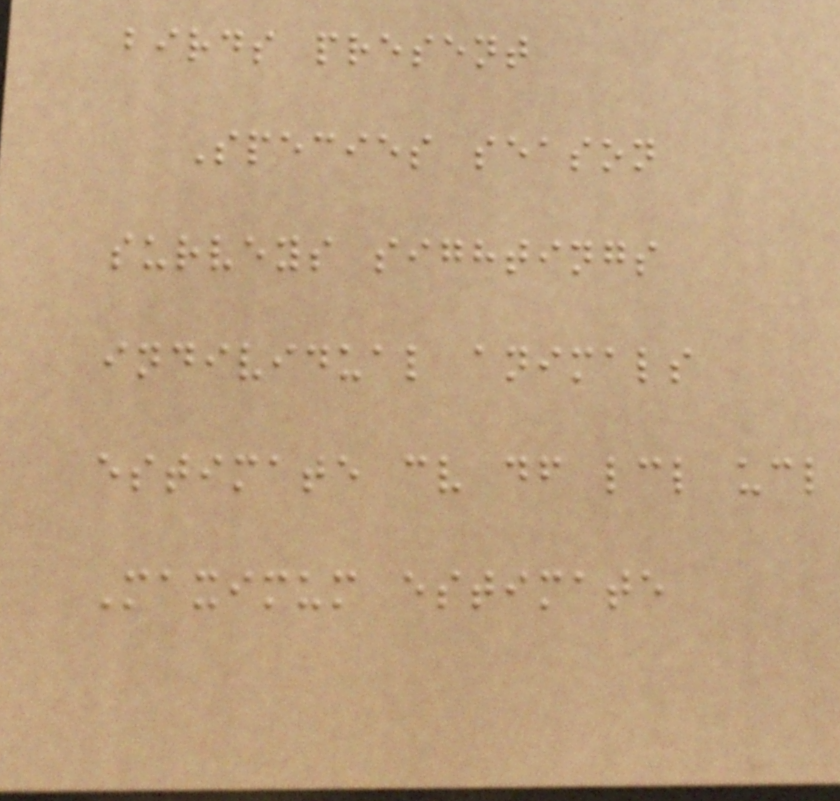birds present
Species season
surveys sightings
individual animals
estimate cv df lcl ucl
Maximum estimate
